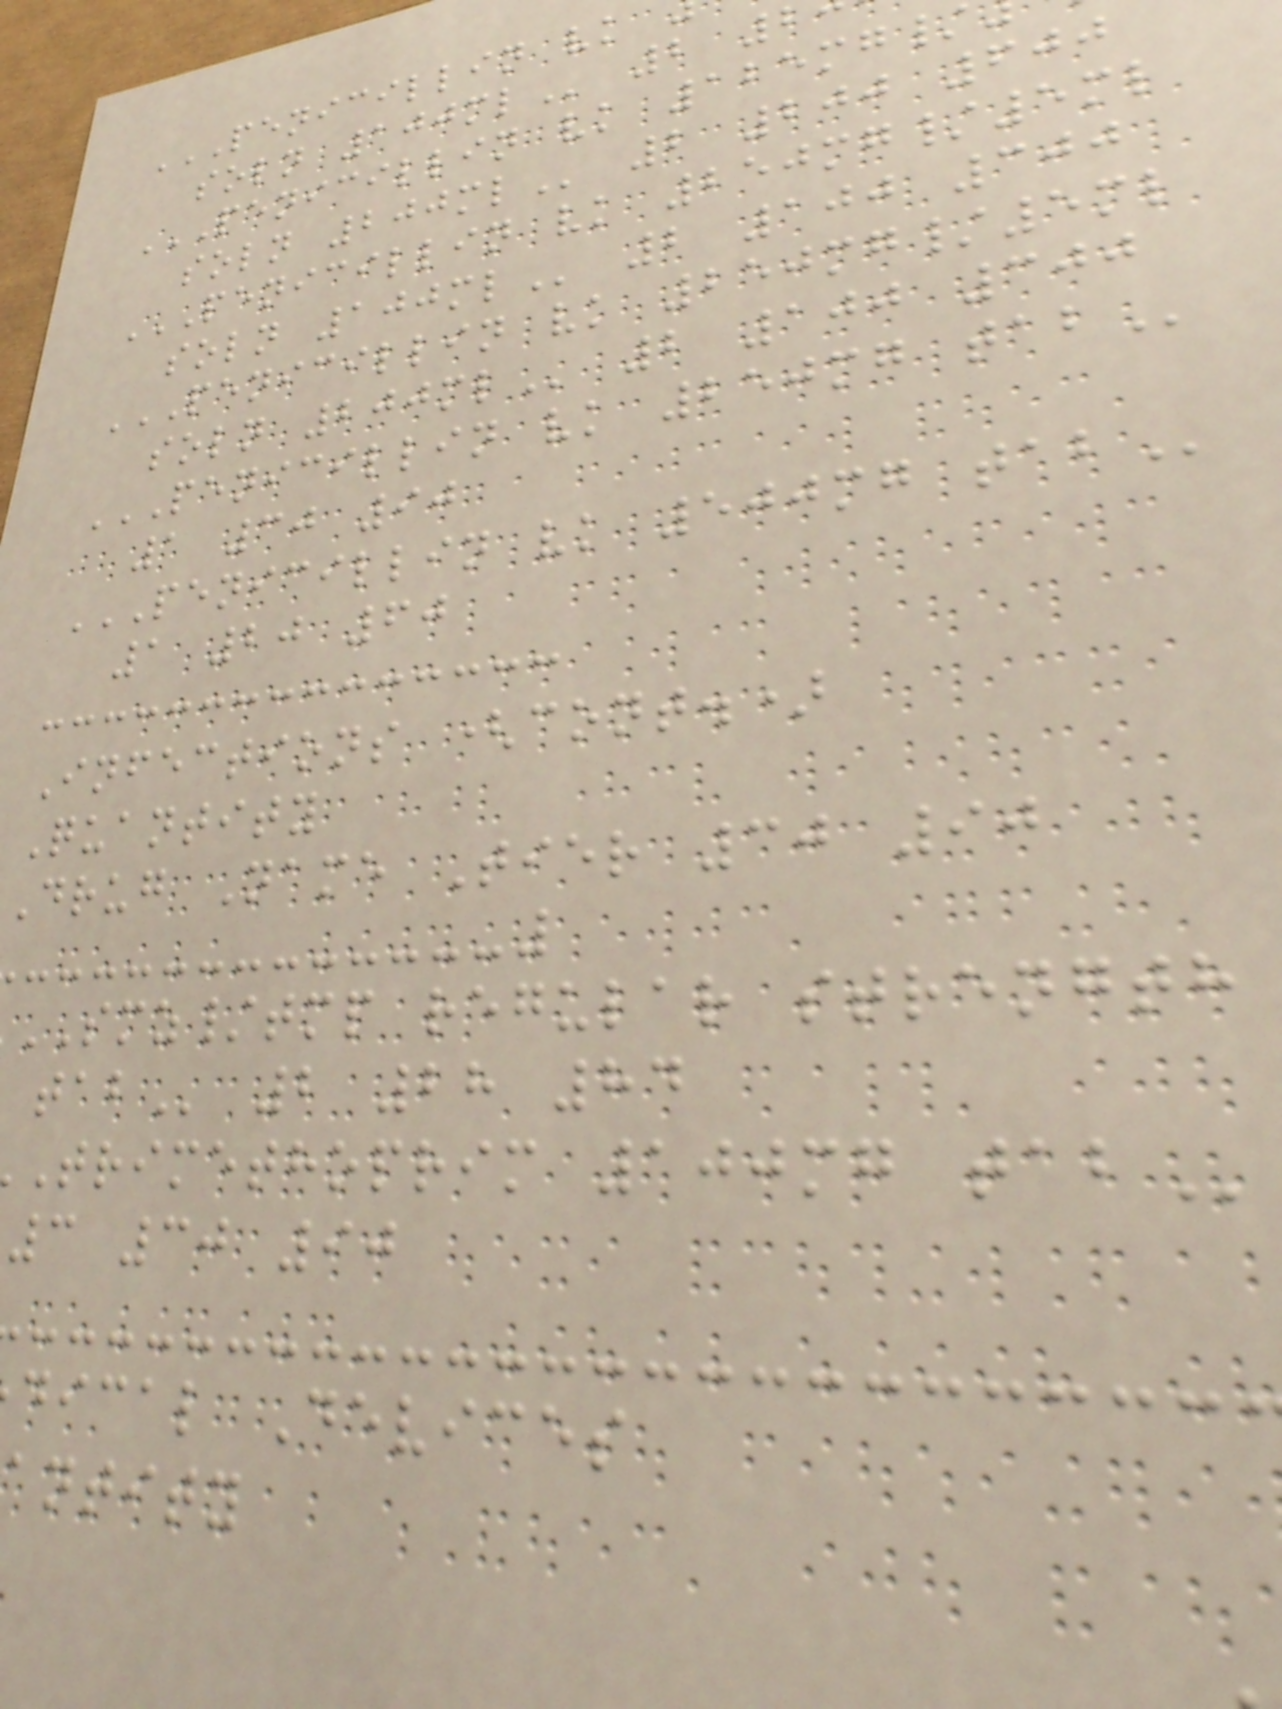PENICILLIN VK 250MG/5ML
PENICILLIN VK 250MG/5ML
PENICILLIN VK 250MG TAB
1 30 90
PENICILLIN VK 500MG TAB
1 20 60
Infections (cont.)
Quantity
Drug Name Tier 30 90
smz/tmp regular strength
2 28 84
trimethoprim 100mg
3 30 90
dical Devices
antity
